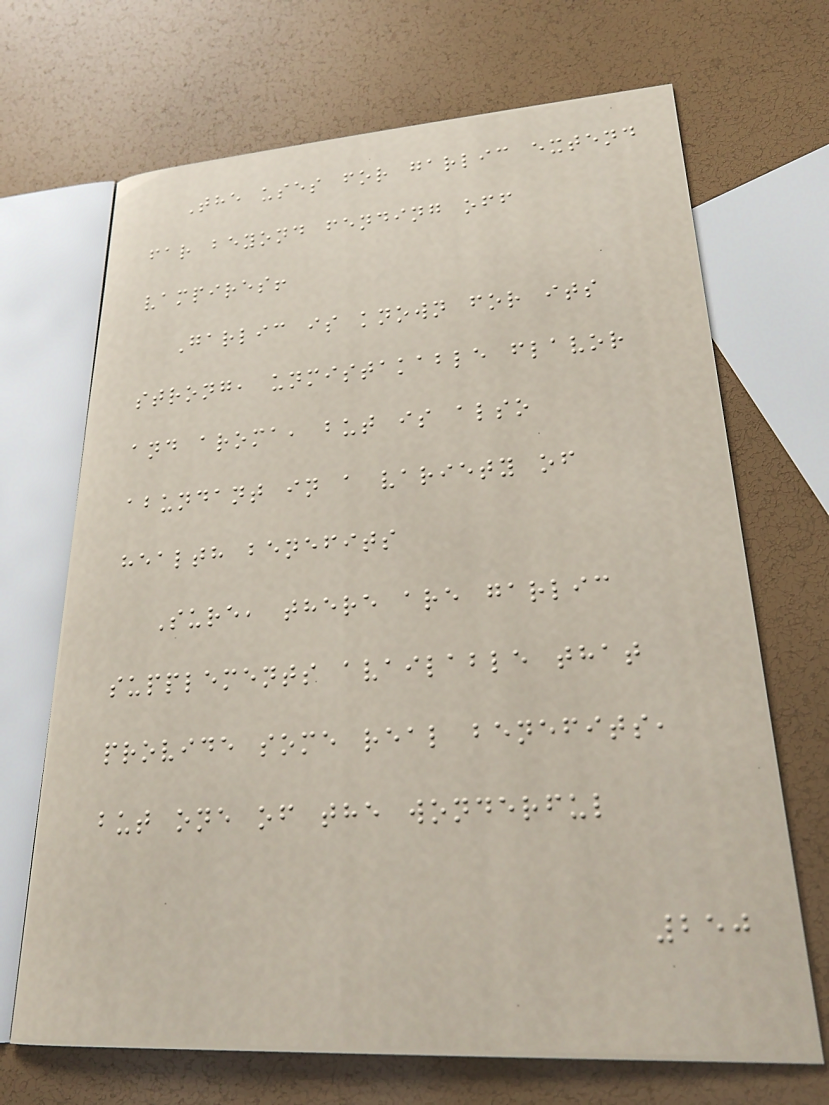The uses for garlic extend
far beyond fending off
vampires!
Garlic is known for its
strong, unmistakable flavor
and aroma, but is also
abundant in a variety of
health benefits
Sure, there are garlic
supplements available that
provide some real benefits,
but one of the wonderful
250
